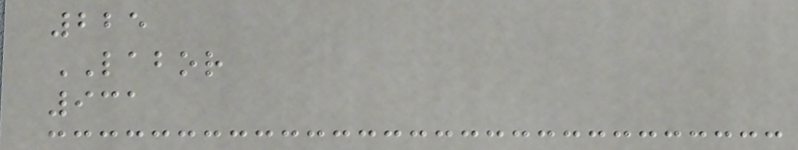225
LABOR
931
